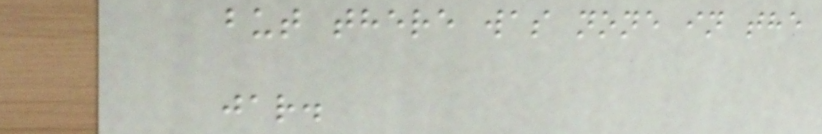but there was none in the
jar.
